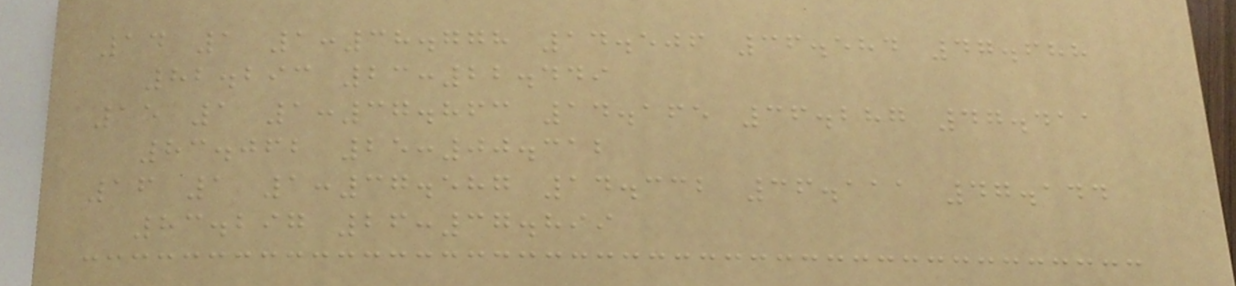14 1 1:38.778 14.506 36.584 47.688
82.293 23:22.449
15 1 1:37.863 14.165 36.287 47.411
83.062 25:00.312
16 1 1:37.587 14.332 36.111 47.144
83.297 26:37.899
